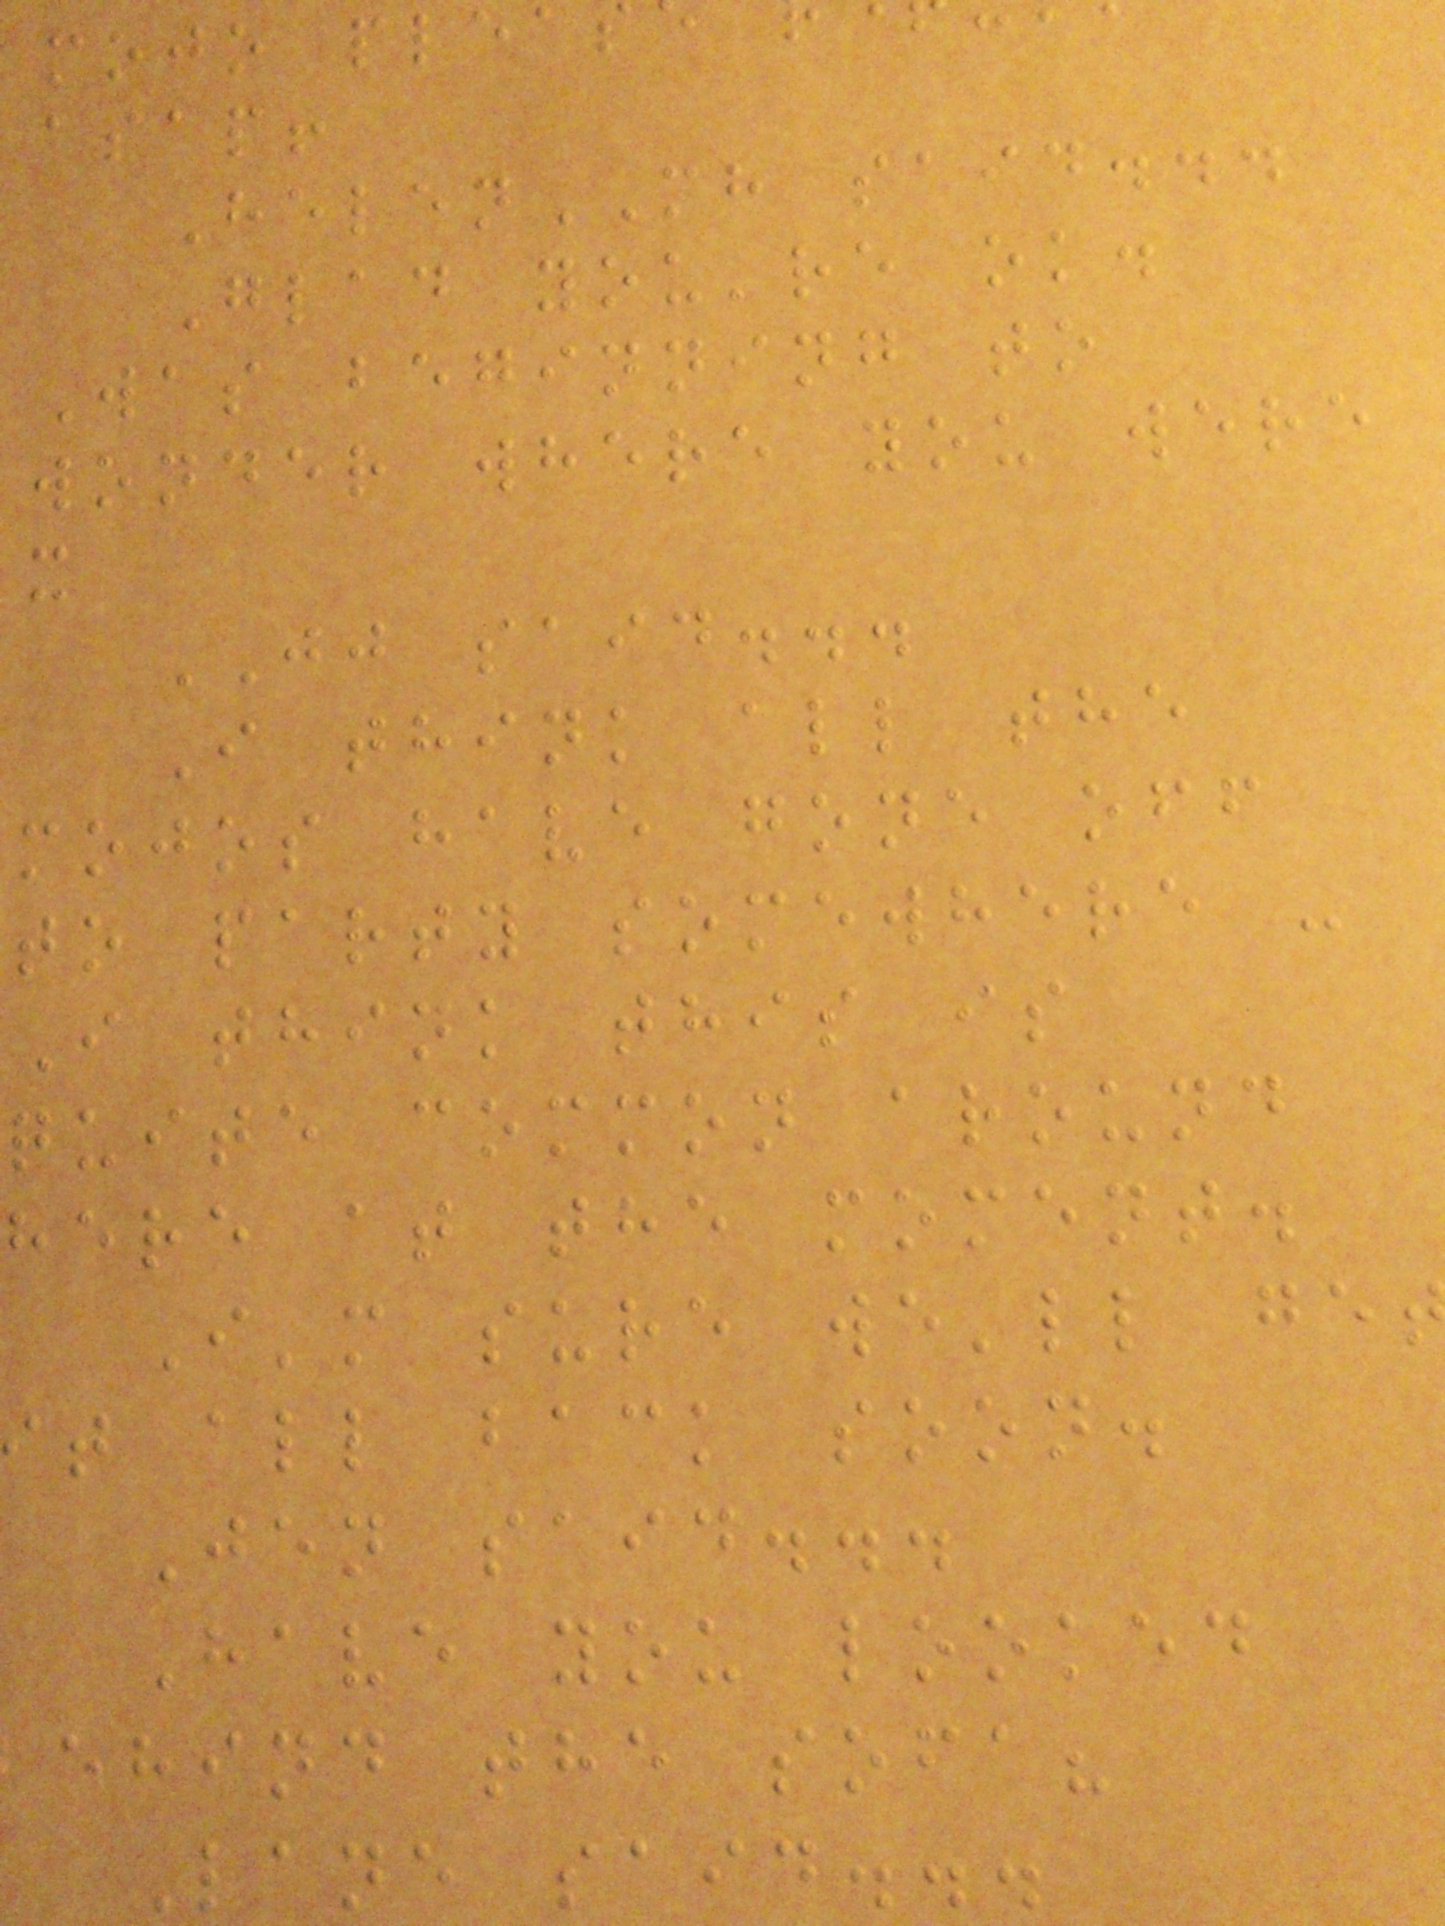mojo plea
asap!
HelenMH said...
Glad you're ok.
Was beginning to
wonder where you were
x
JJ said...
I think all the
mojos have gone off
to party somewhere -
I think this is
quite common around
here at the moment.
I'm sure we'll ge
t all back soon.
Jen said...
Have you looked
ehind the sofa?
Lane said...
